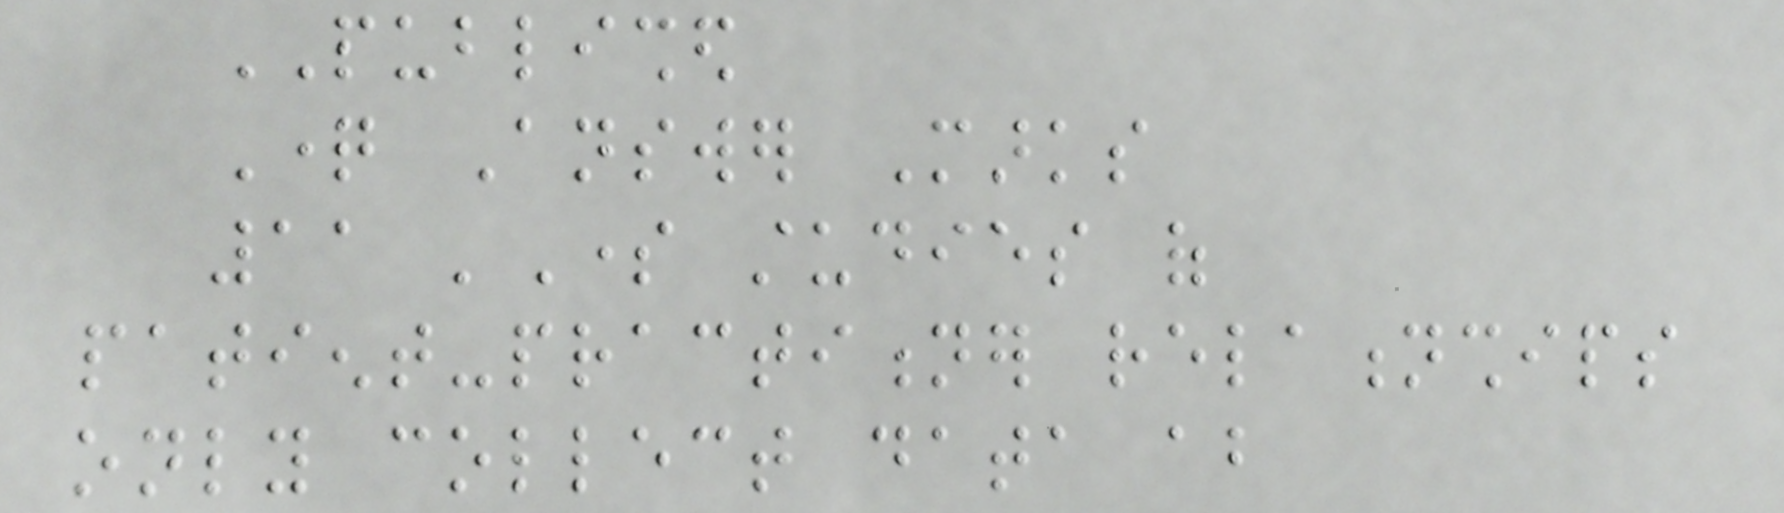PUBLISHED
Question Answer Marks
11 'Some studies of
patient-practitioner relationships
only collect data about
